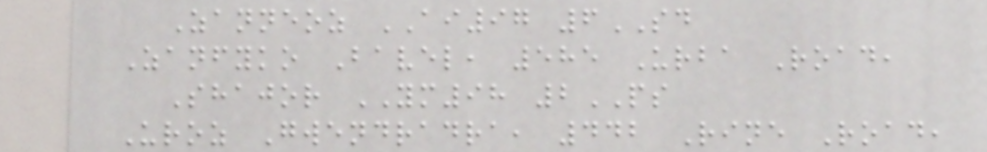Zanneoz AI97 6SD
Zanfyko Bavel, 585 Urba Road,
Shajor YM98 2PS
Uroz Gwendradra, 442 Rine Road,
